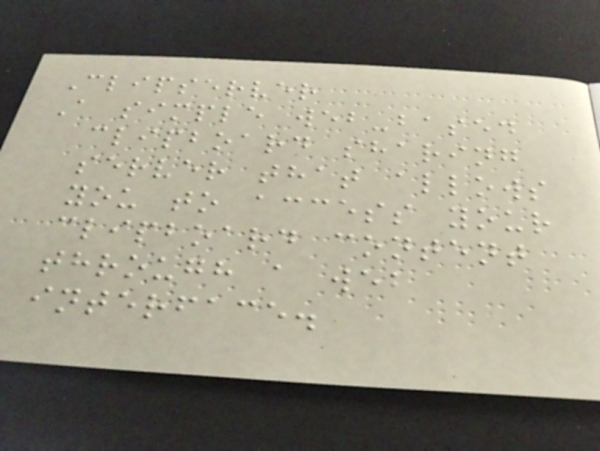Clipserver
A simple web-based
clipboard sharing
server that allows
you to access your
clipboard content
through a web
interface.
